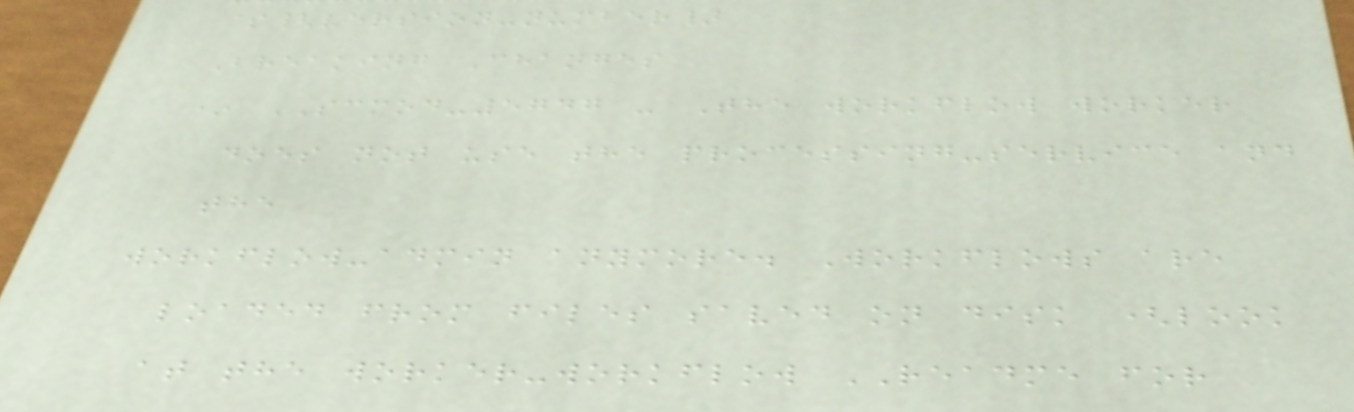${version-number}
Breaking Changes
* SCMOD-5747 - The workflow worker
does not use the processing-service and
the
workflow-admin anymore. Workflows are
loaded from files saved on disk (look
at the worker-workflow README for
